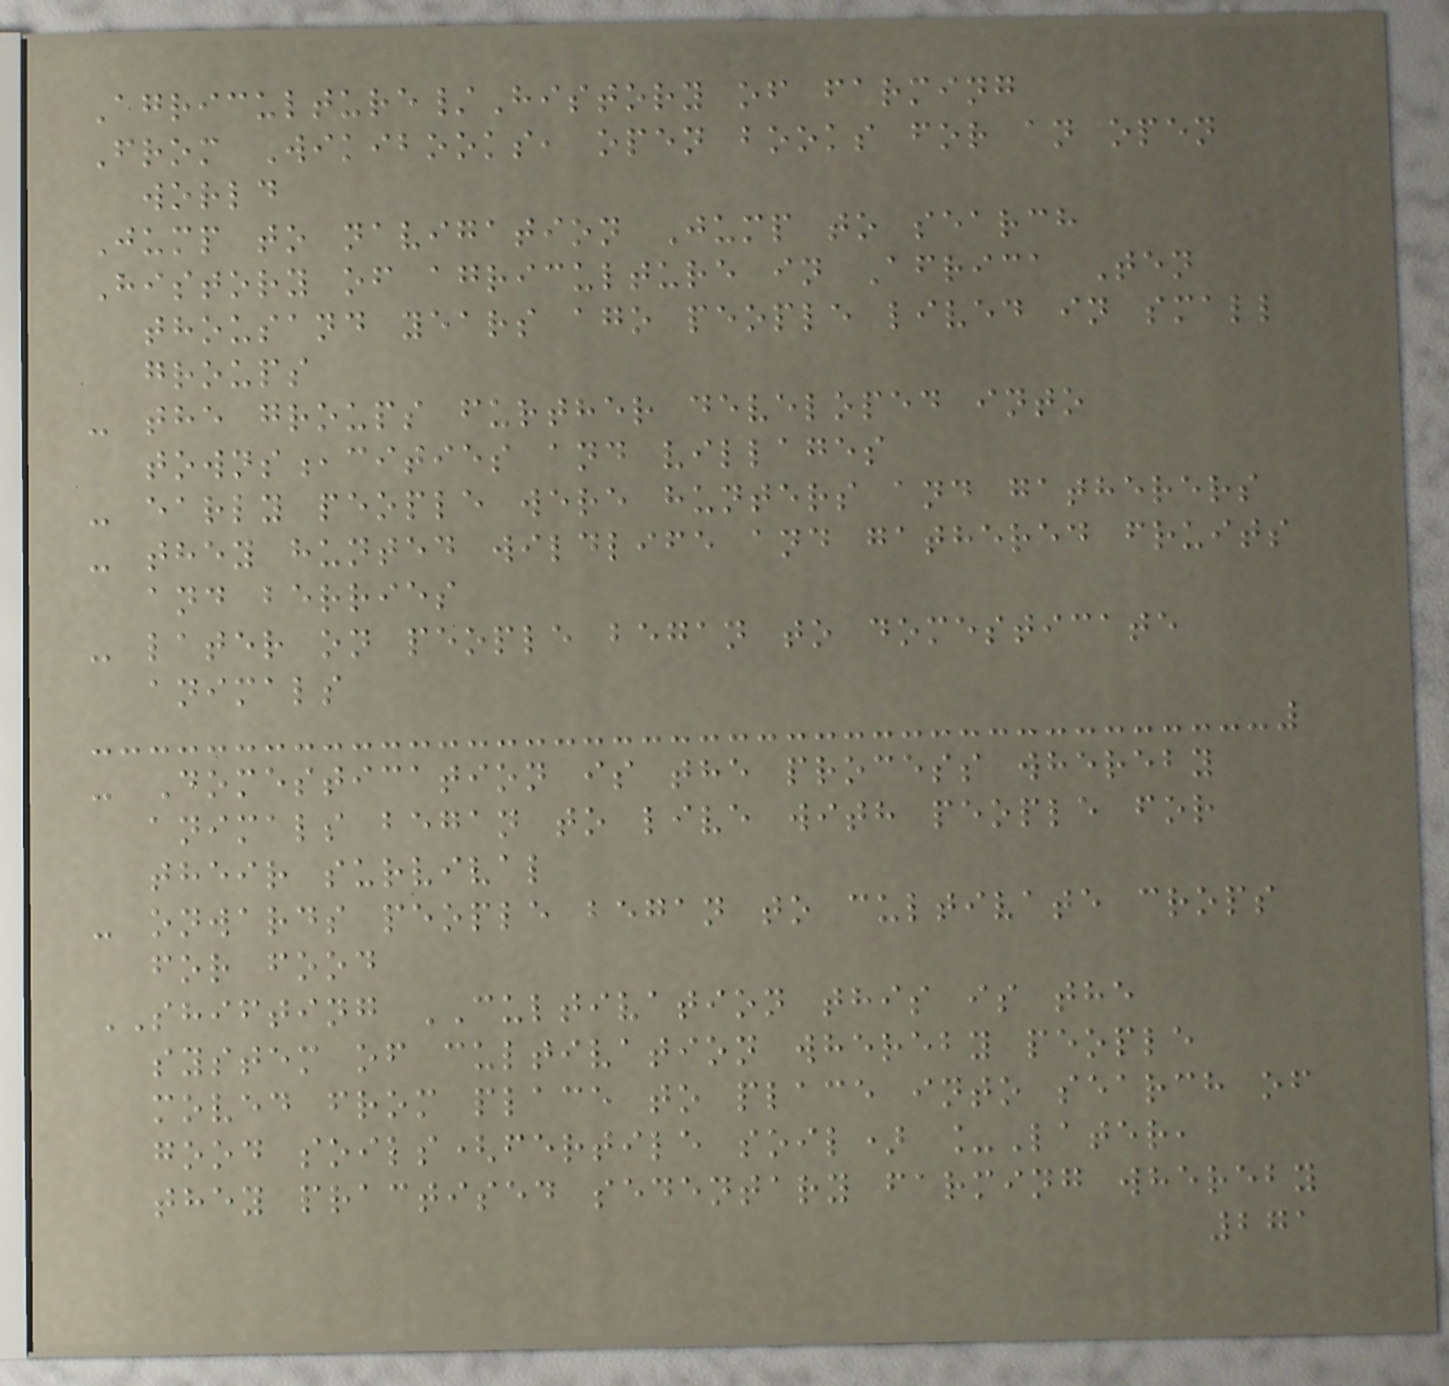Agriculture/History of farming
From Wikibooks, open books for an open
world
Jump to navigation Jump to search
History of agriculture in Africa Ten
thousand years ago people lived in small
groups
- the groups further developed into
towns,cities and villages
- early people were hunters and gatherers
- they hunted wildlife and gathered fruits
and berries
- later on people began to domesticate
animals
- Domestication is the process whereby
animals began to live with people for
their survival
- onwards people began to cultivate crops
for food
SHIFTING CULTIVATION this is the
system of cultivation whereby people
moved from place to place into search of
good soils(fertile soil) _Later,
they practised sedentary farming whereby
271
